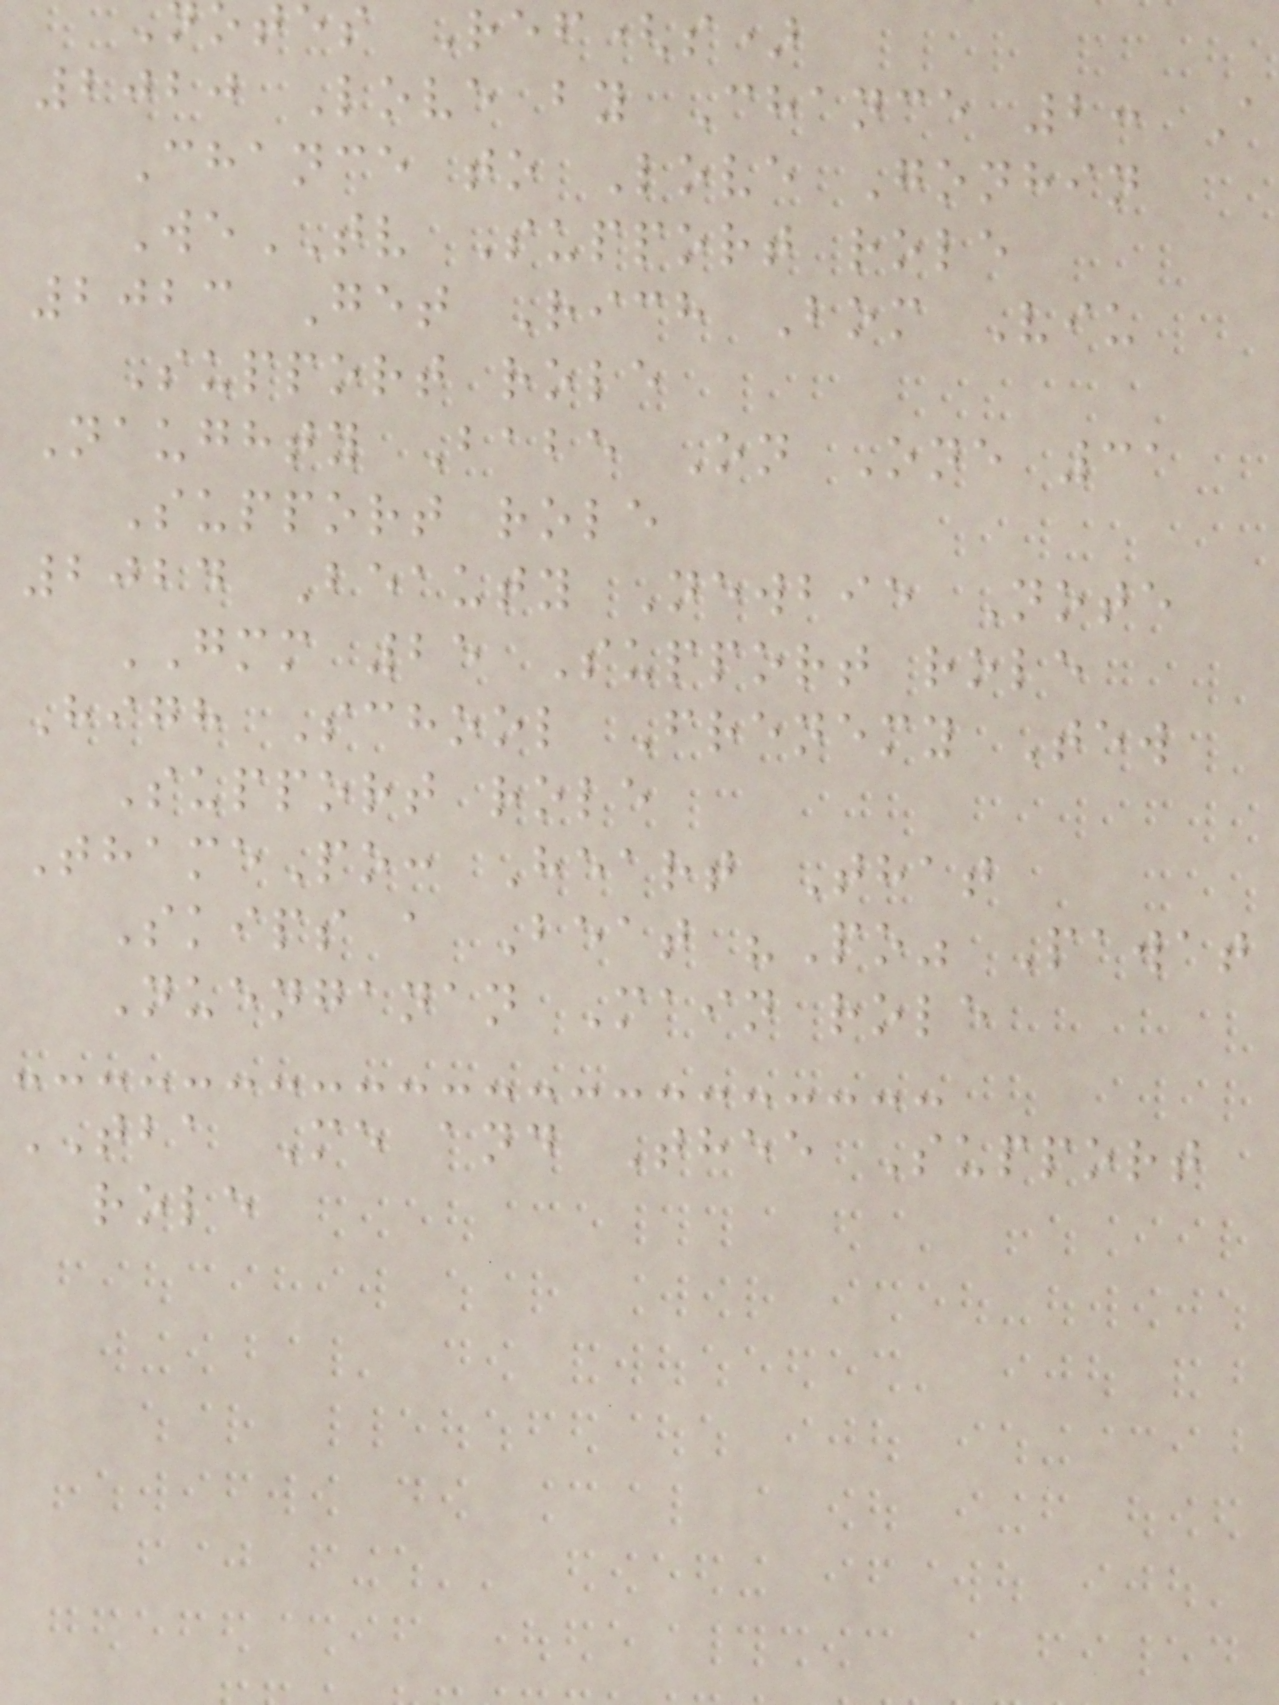tes Ref(s)
2020 Love by Chance 2: A
Chance to Love Gonhin
WeTV Support role
2023 Get Rich Bom Viu
Support role
Naughty Babe On One 31
Support role
2024 Beauty Newbie Note
GMM 25 Support role
High School Frenemy Tew
Support role
ThamePo: Heart That
Skips a Beat "Po" Pawat
Nuenganan Main role
TBA Me and Thee Support
role
